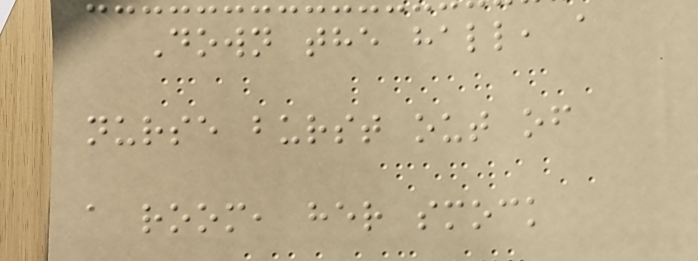Down the hall, a
nurse burst out of
a room, her smock
